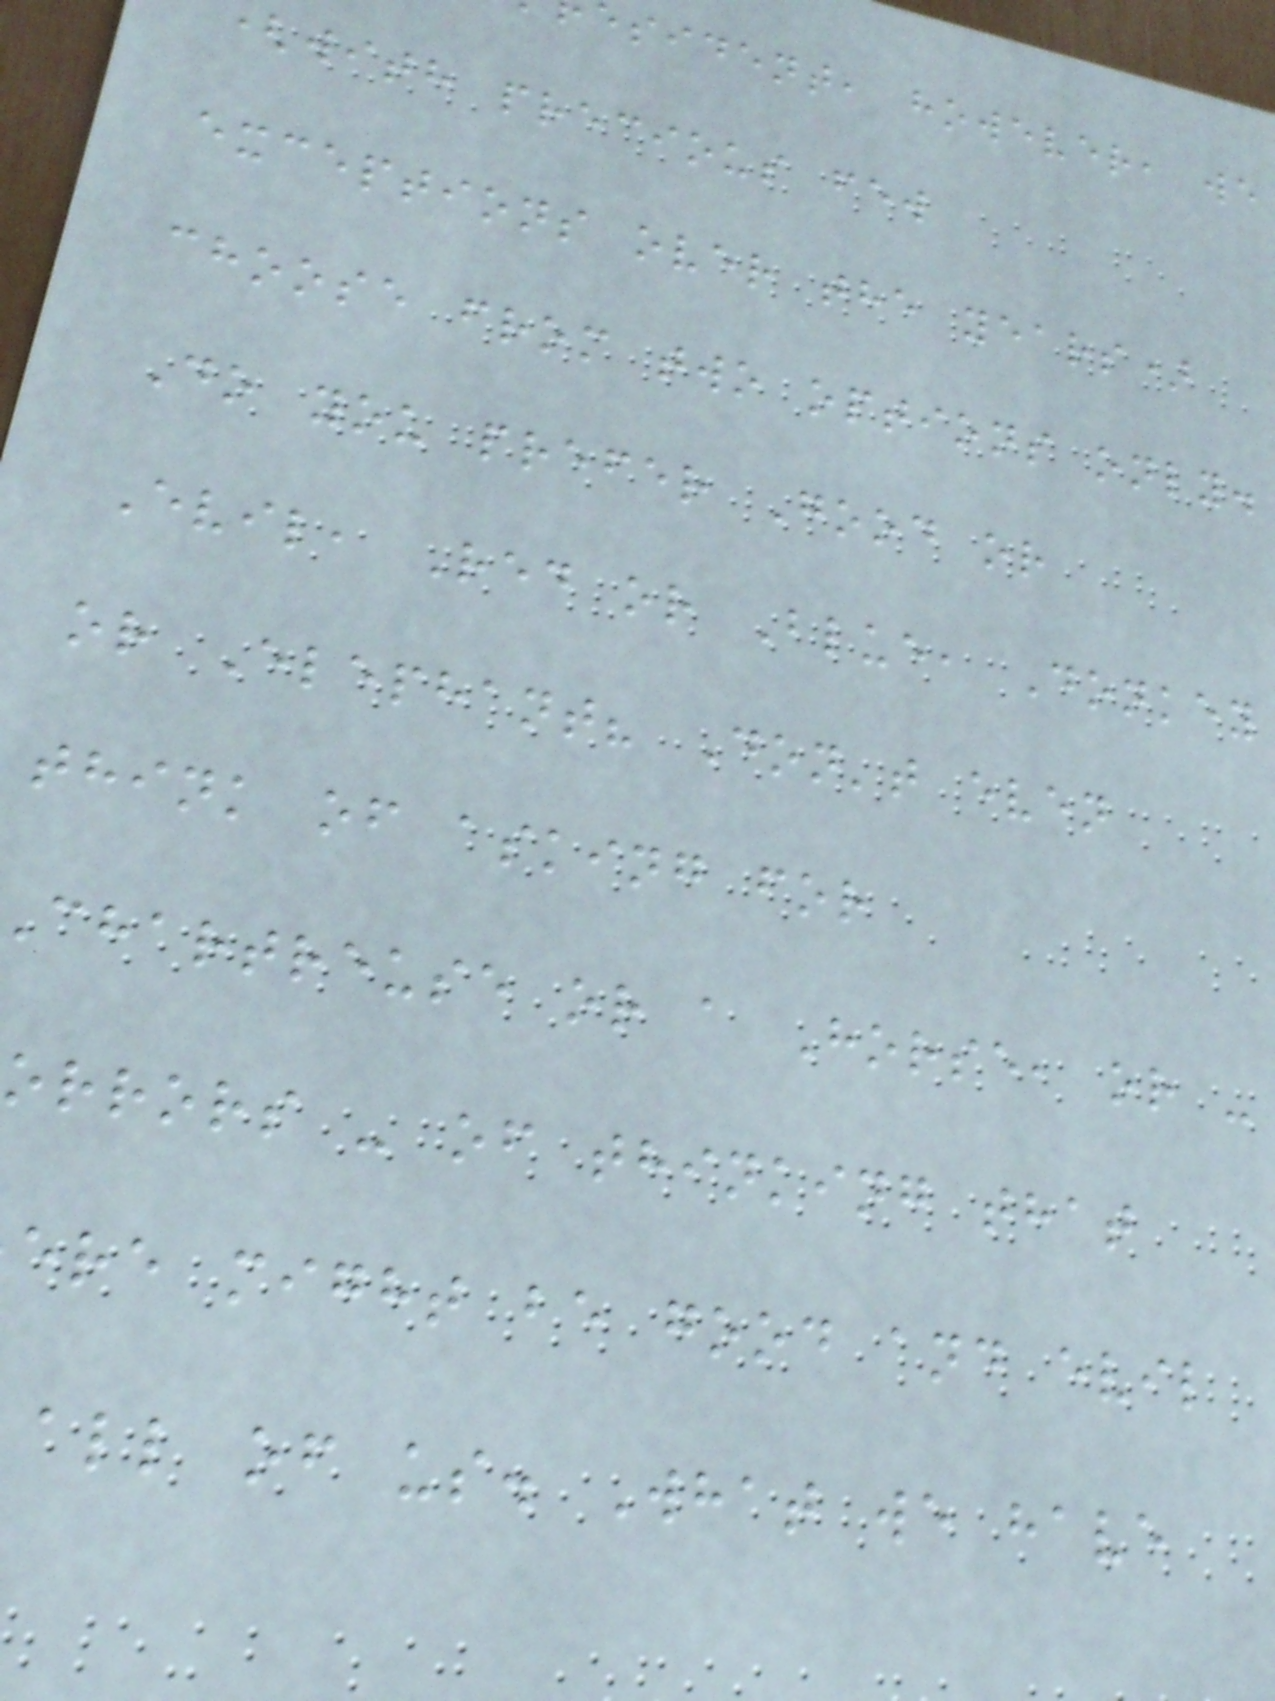esident, however, we
(with precious few
exceptions over the years)
choose from two options only.
Do you prefer Good or
Evil, Red or Blue, Donkey
or Elephant? Don't even
think of asking for
chartreuse or a Horse, or -
orrors - of thinking that
ere might be good and evil
all of us. What we have
